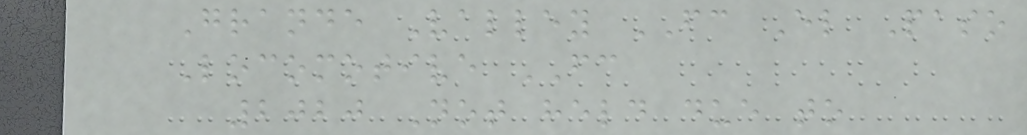Grande Valley FC El Paso
Locomotive FC
2020 Not held due to
